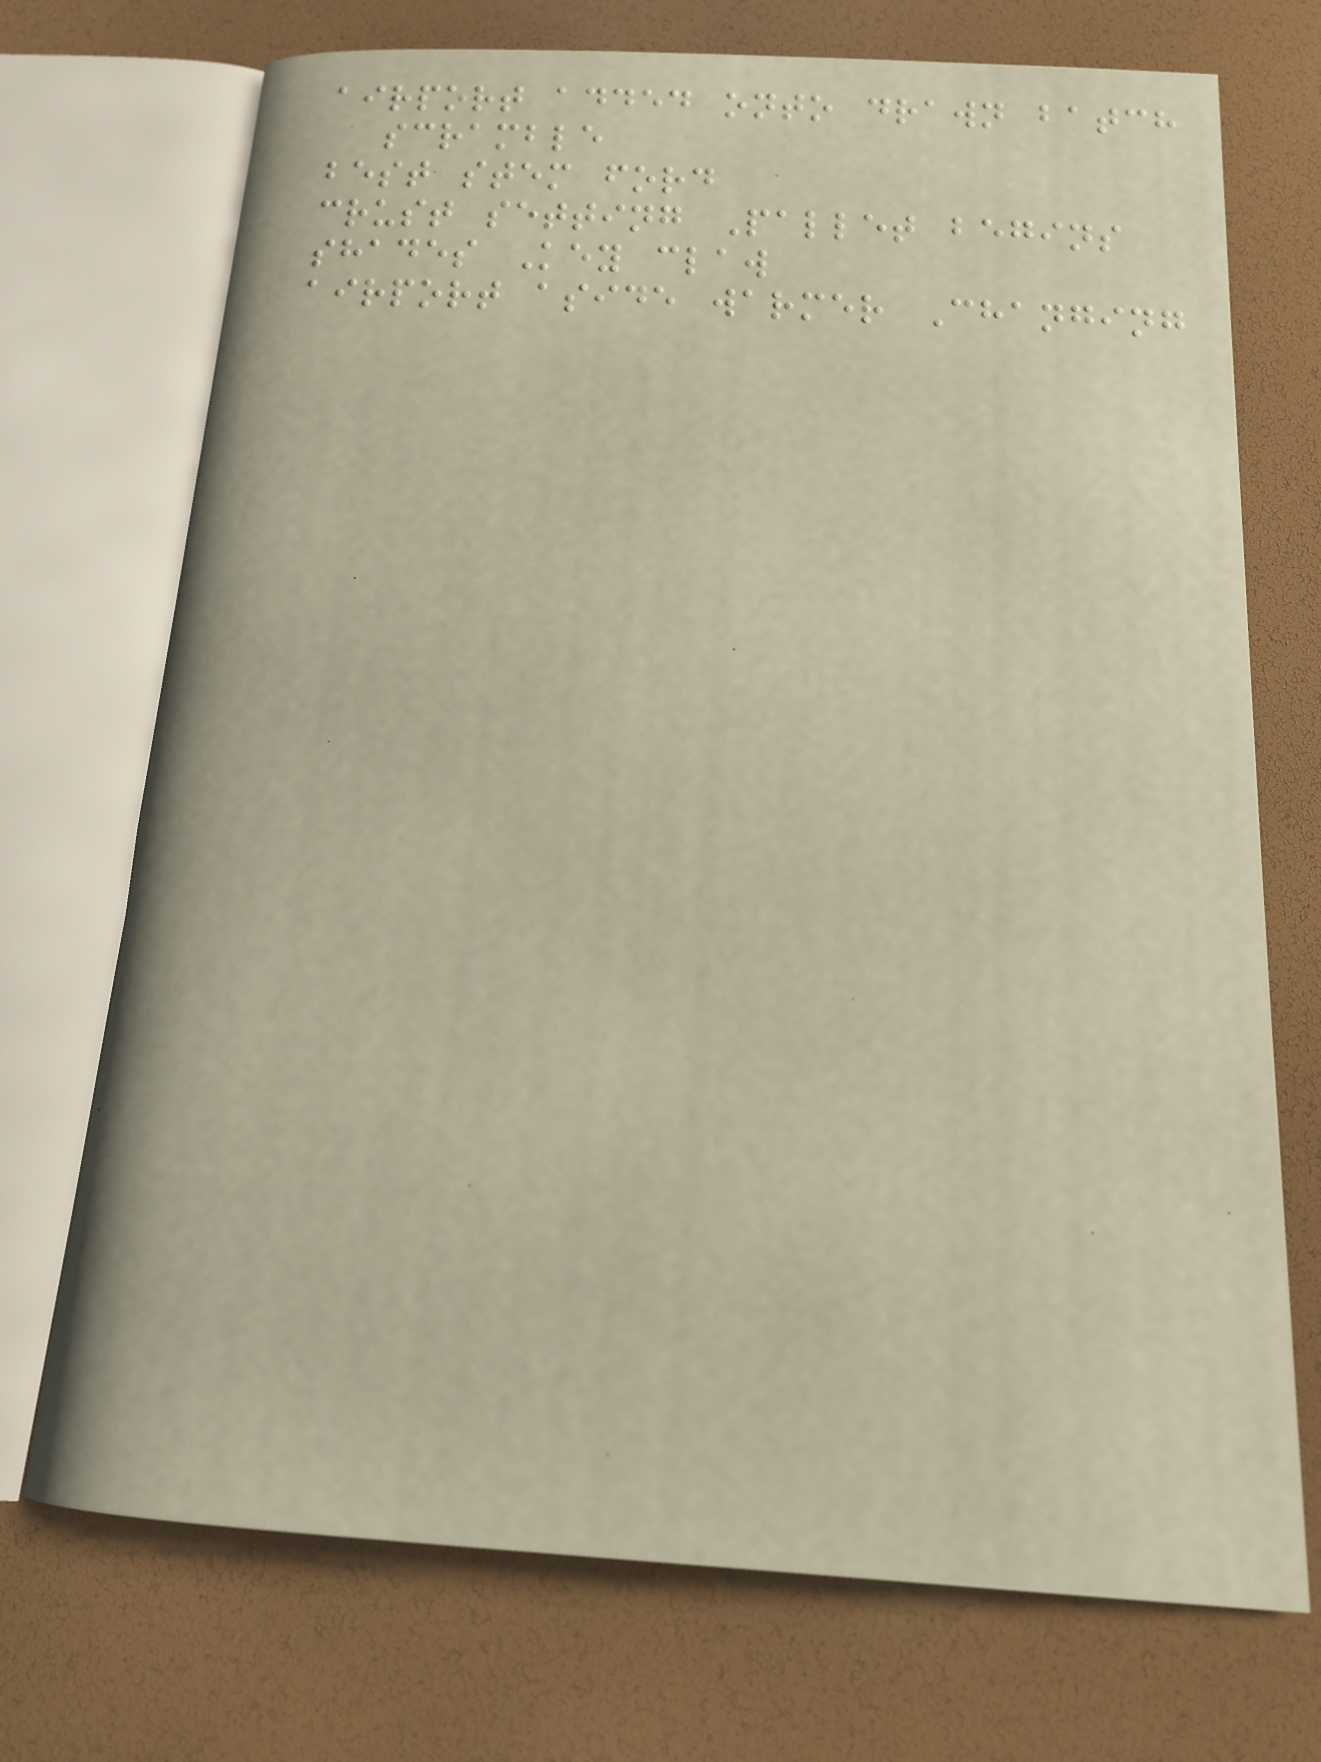airport added onto drawn batch
scramble
best stem ford
crust setting Pallet begins
shades Key claw
airport aside warmer Changing
